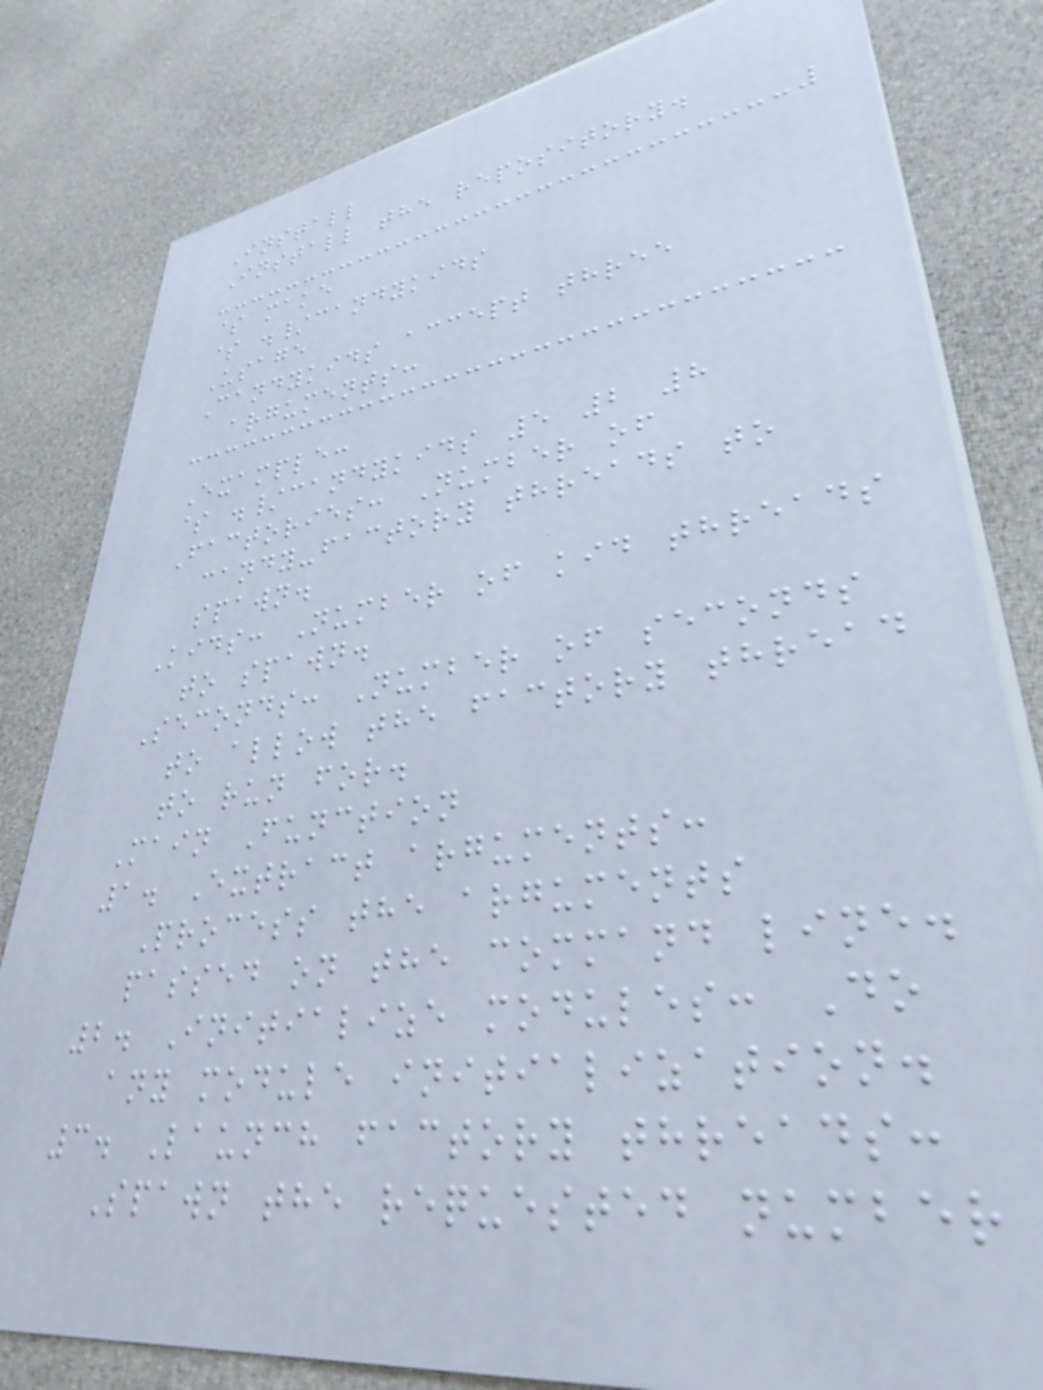Install
Install the repository.
$ make
$ ./candykids
Usage
Candykids accept three
arguments:
Example:
$ ./candykids 5 2 8
Factories: Number of
candy-factory threads to
spawn.
Kids: Number of kid threads
to spawn.
Seconds: Number of seconds
to allow the factory thread
to run for.
Main Function
1. Extract arguments:
Process the arguments
passed on the command line.
2. Initialize modules: Do
any module initialization.
3. Launch factory threads:
Spawn the requested number
